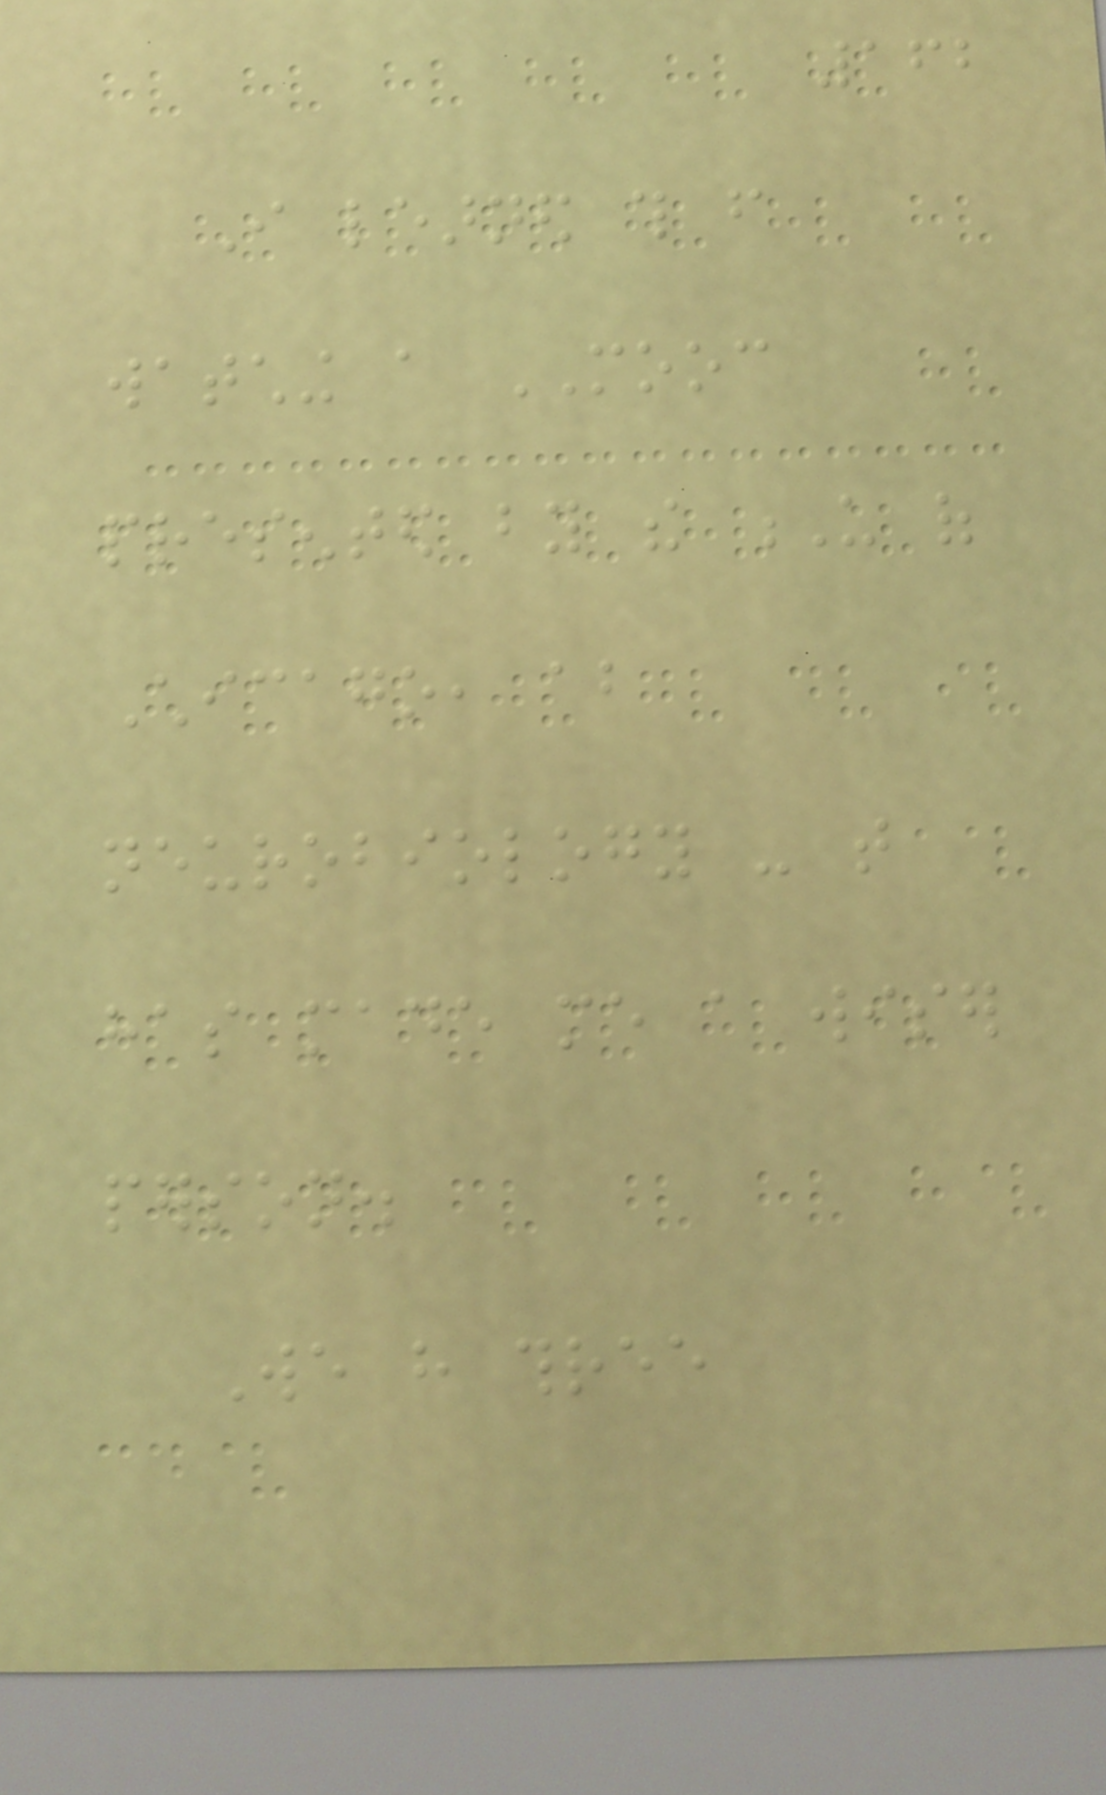162
I learned this from
watching a MOOC
presented by the U of
Chicago, about
neurobiology - that
has made me a wiser
person.
We have three
